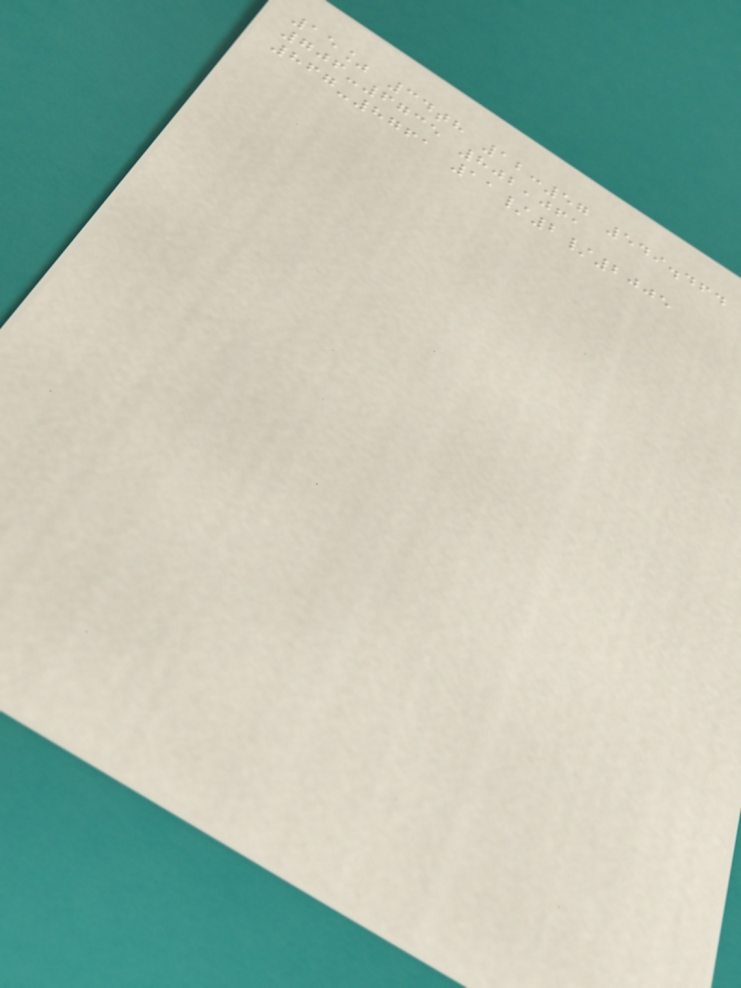15% 34th 12:57 549.464
706-6735 802,061
867-8761 11/2/2005
